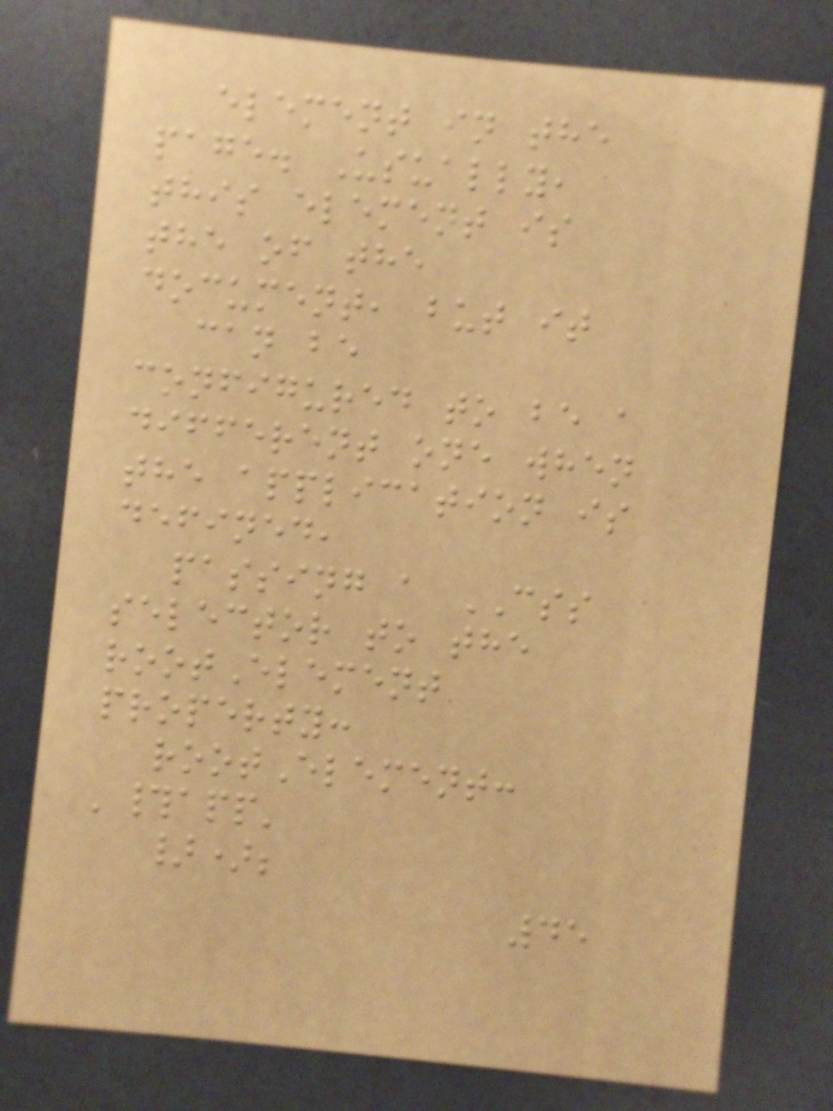element in the
page. Usually,
this element is
the of the
document, but it
can be
configured to be a
different one when
the application is
defined,
passing a CSS
selector to the
rootElement
property:
rootElement:
'#app'
});
45
